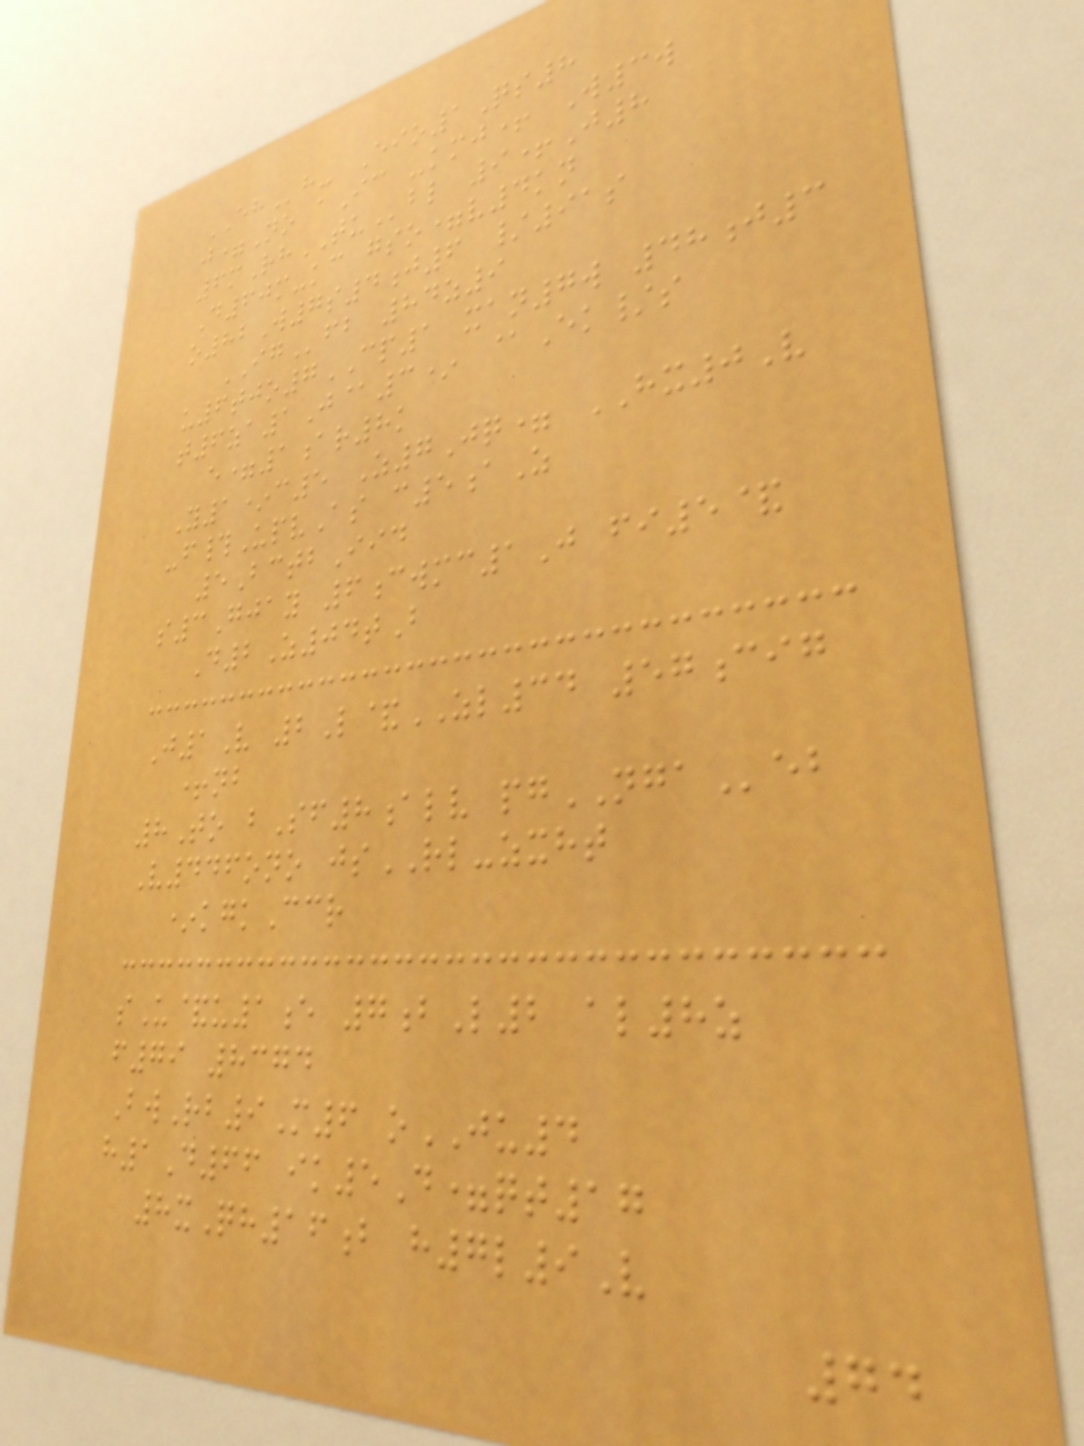EHh- Eio1Qs8
j=No aIc -kmj+ W3w
6mRhTUbl 9+J8
D60m-kc gso=v4kn
o82W7s4j6 /91s
IGfb 84z9
u6tjo7CP1 xan7w 48j3
t6za1J@3* @Ek/s
e=1ar8k
Y1*c5 Z7Jq= HX0V
-f#UpvAs c5aZ
5BctbIid
s3Gjay 6cwmc1J fi5&
D2Z04tB
J1V 2L&ZL34 57cig
+nb
8To bSf8alv pgNGAeb
V446ono jsRL-zxht
*kgkCcr
sU&u1e 7bL2 al8z
f79 8374
BwRb9M6 oJU4
h1D66 ik5D=qt17
8xQh16b h7l9V
74
